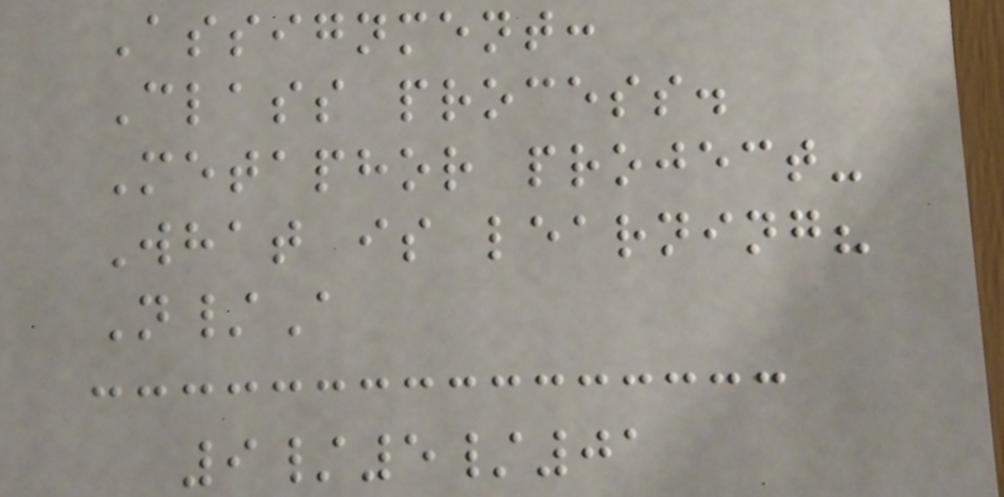Assignment:
Class process.
Metaphor project-
What is learning?
N/A
9/5/01
